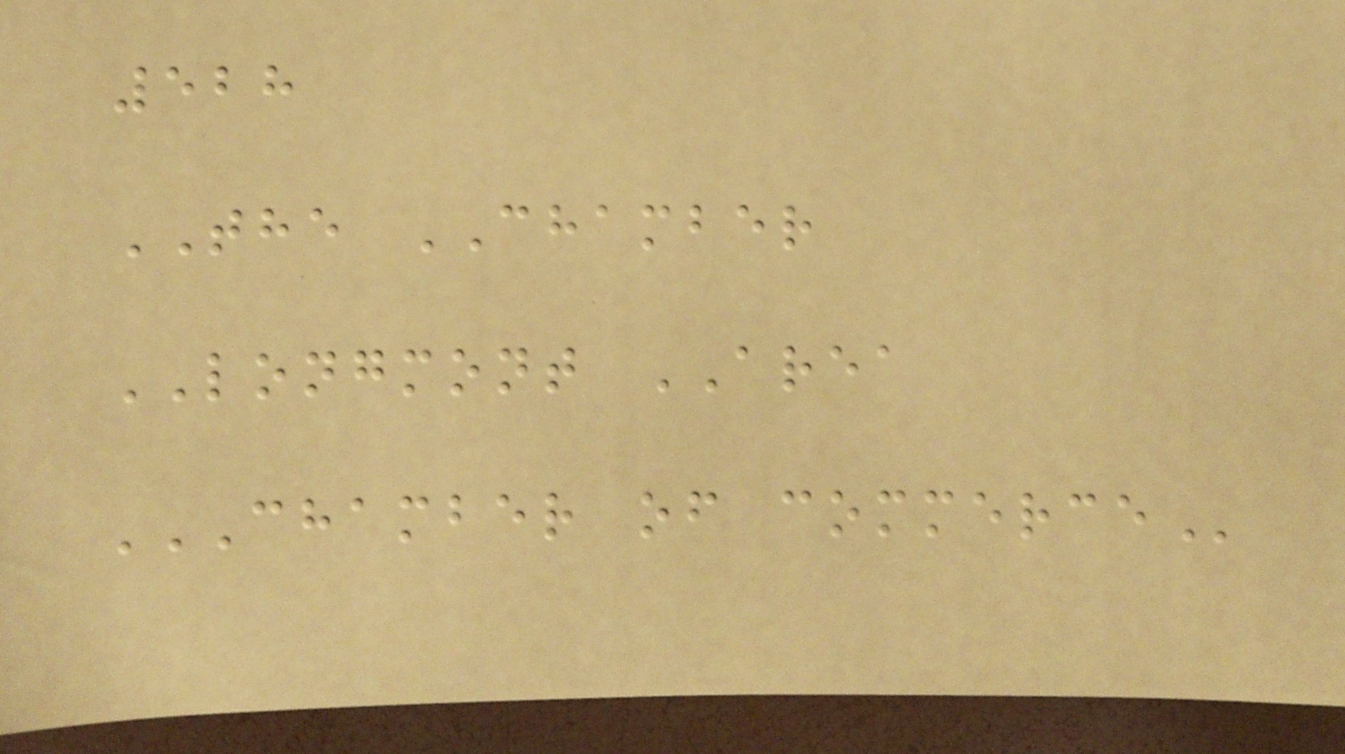528
THE CHAMBER
LONGMONT AREA
CHAMBER OF COMMERCE
